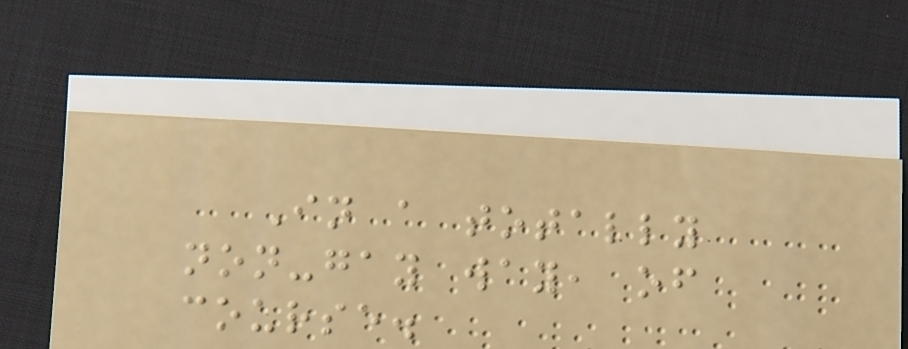In a totally
non-gay way, of
course.
